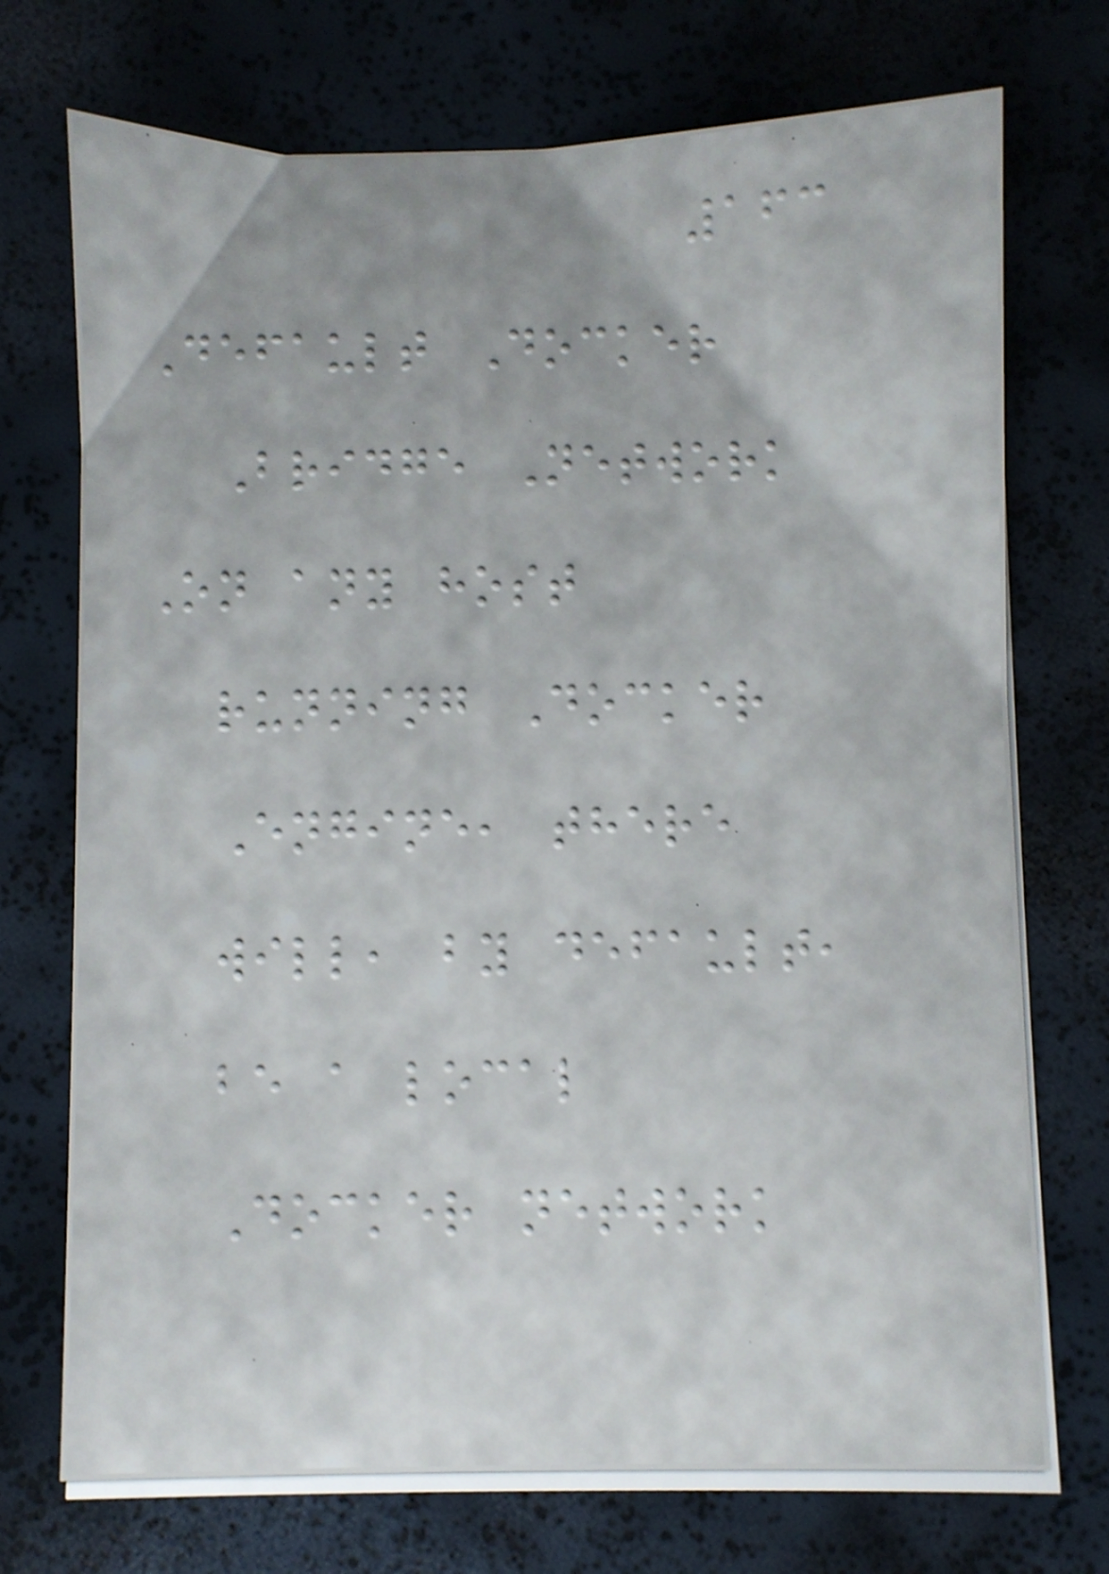163
Default Docker
Bridge Network
On any host
running Docker
Engine, there
will, by default,
be a local
Docker network
